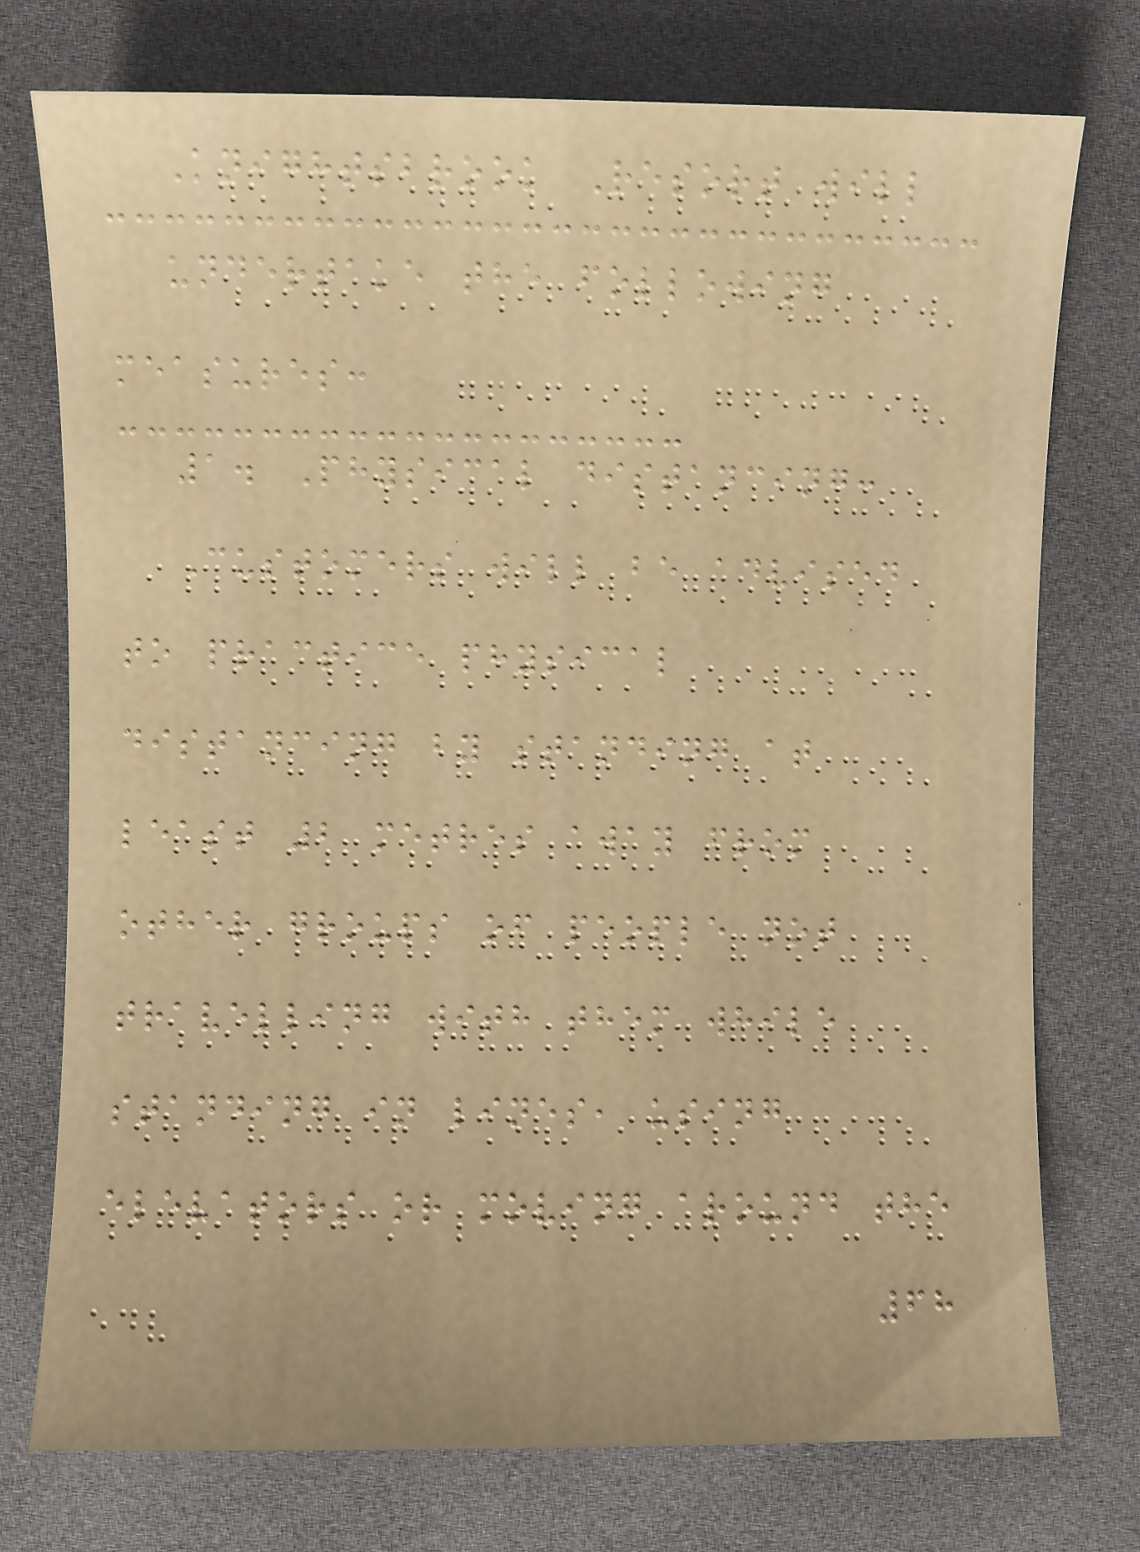Knightsbrook Resort will
undertake the following
measures:
1. Physical distancing:
Customers will be advised
to practice physical
distancing by standing at
least 2 metres away from
other groups of people not
travelling with them while
standing in lines, using
elevators or moving around the
68
